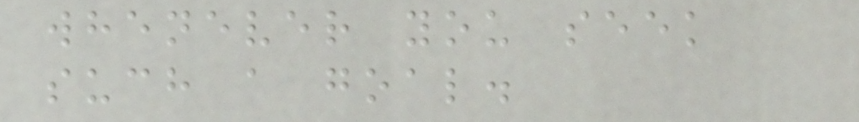whenever you seek
such a goal.
